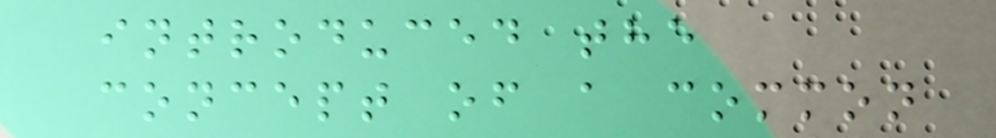introduced the
concept of a common
